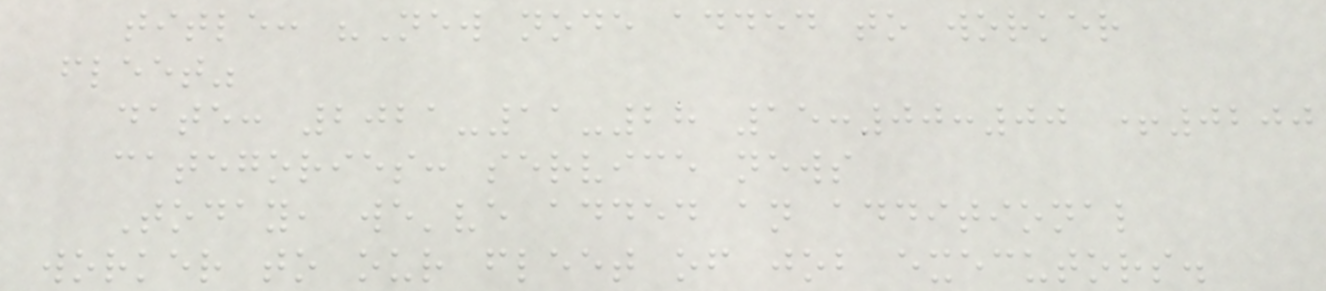title: "New node added to worker
fleet"
date: 2021-11-28 15:00:00 +0200
categories: service news
Today, we've added an additional
worker to our fleet of job executors.
